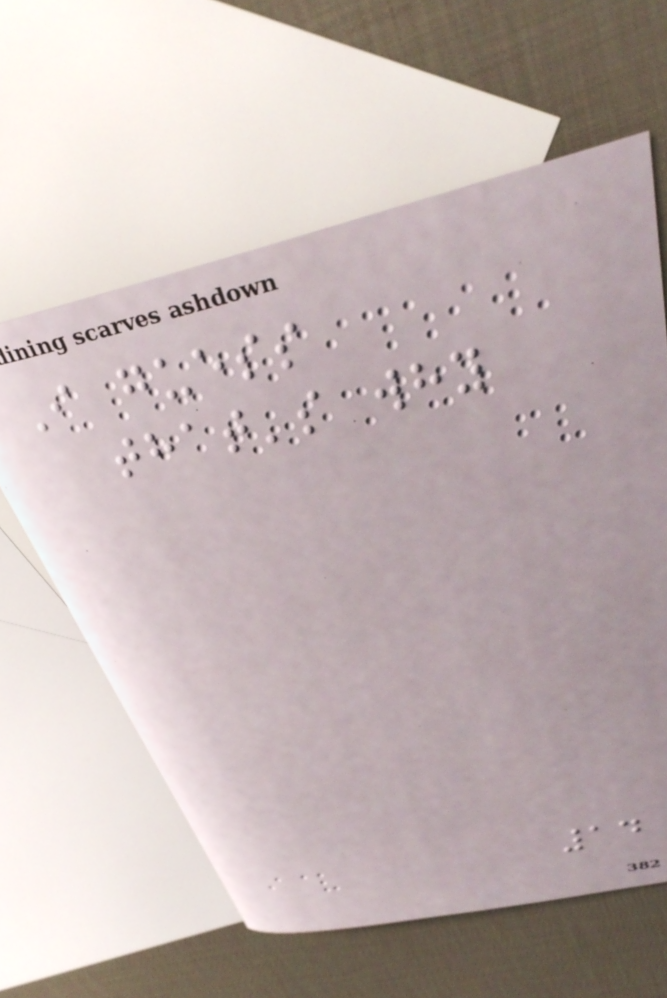I guess
that's why
14
